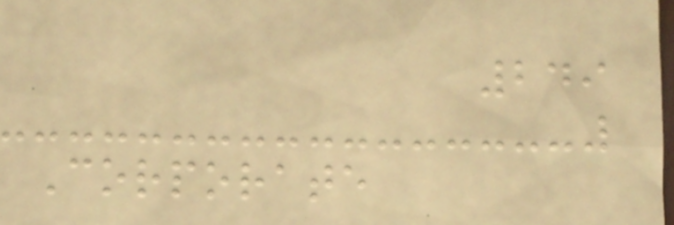249
Corporate
